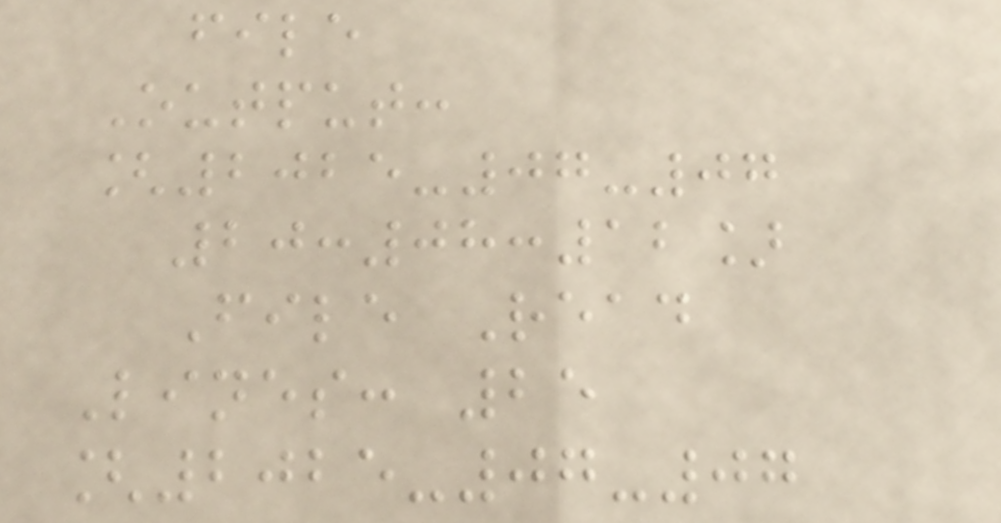file
Output:
[2025-07-07
20:08:12]
File Read
Lines: 25
[2025-07-07
